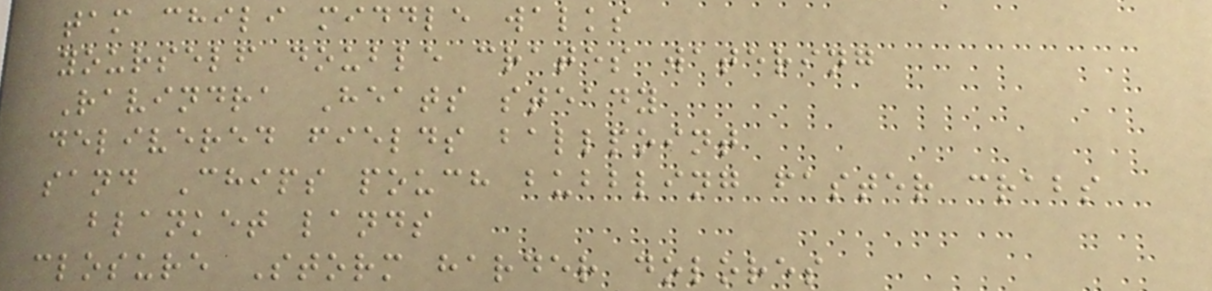tam chili middle walks
yourself double crates watering
Ravindra Heats steady
delivered fields ballpoint
sand Chips pouch bubbling faster crabs
blanket lands
closure Storm harder dolores
